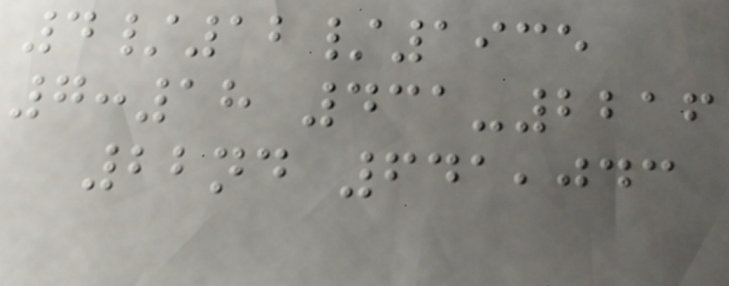4/12/1935
7:18 431-2216
22nd 641,043
